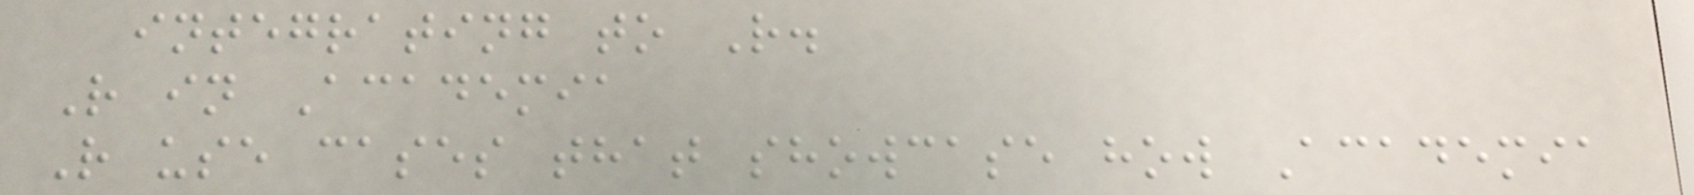integrating to R.
R in Academia
R use cases that showcase how Academia
